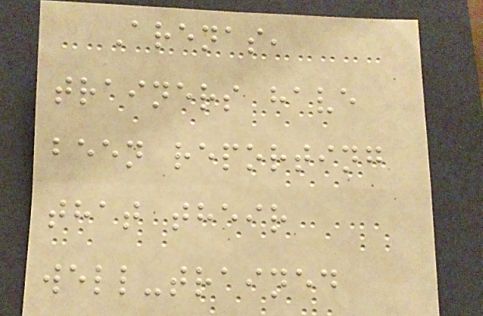Arenas,
trainers have
been reporting
that their
well-trained
